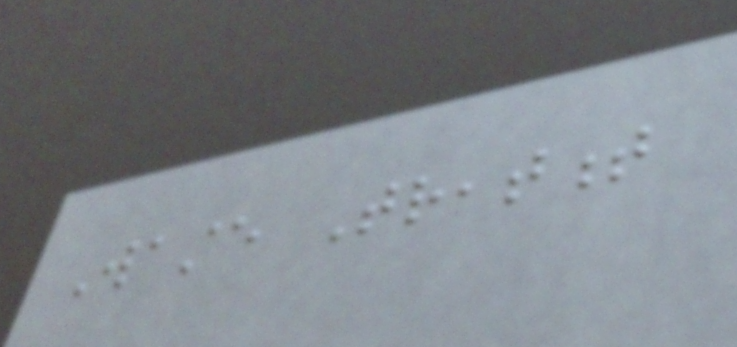Waste Treatment
